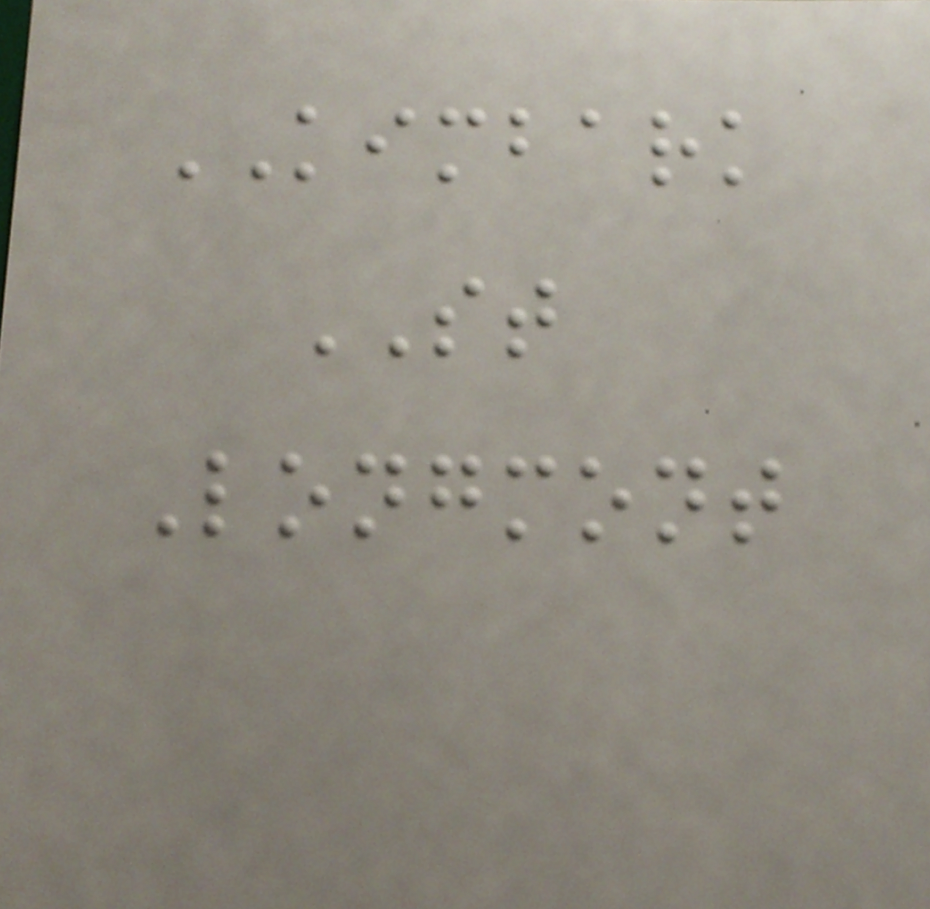KIMBARK
ST
Longmont
